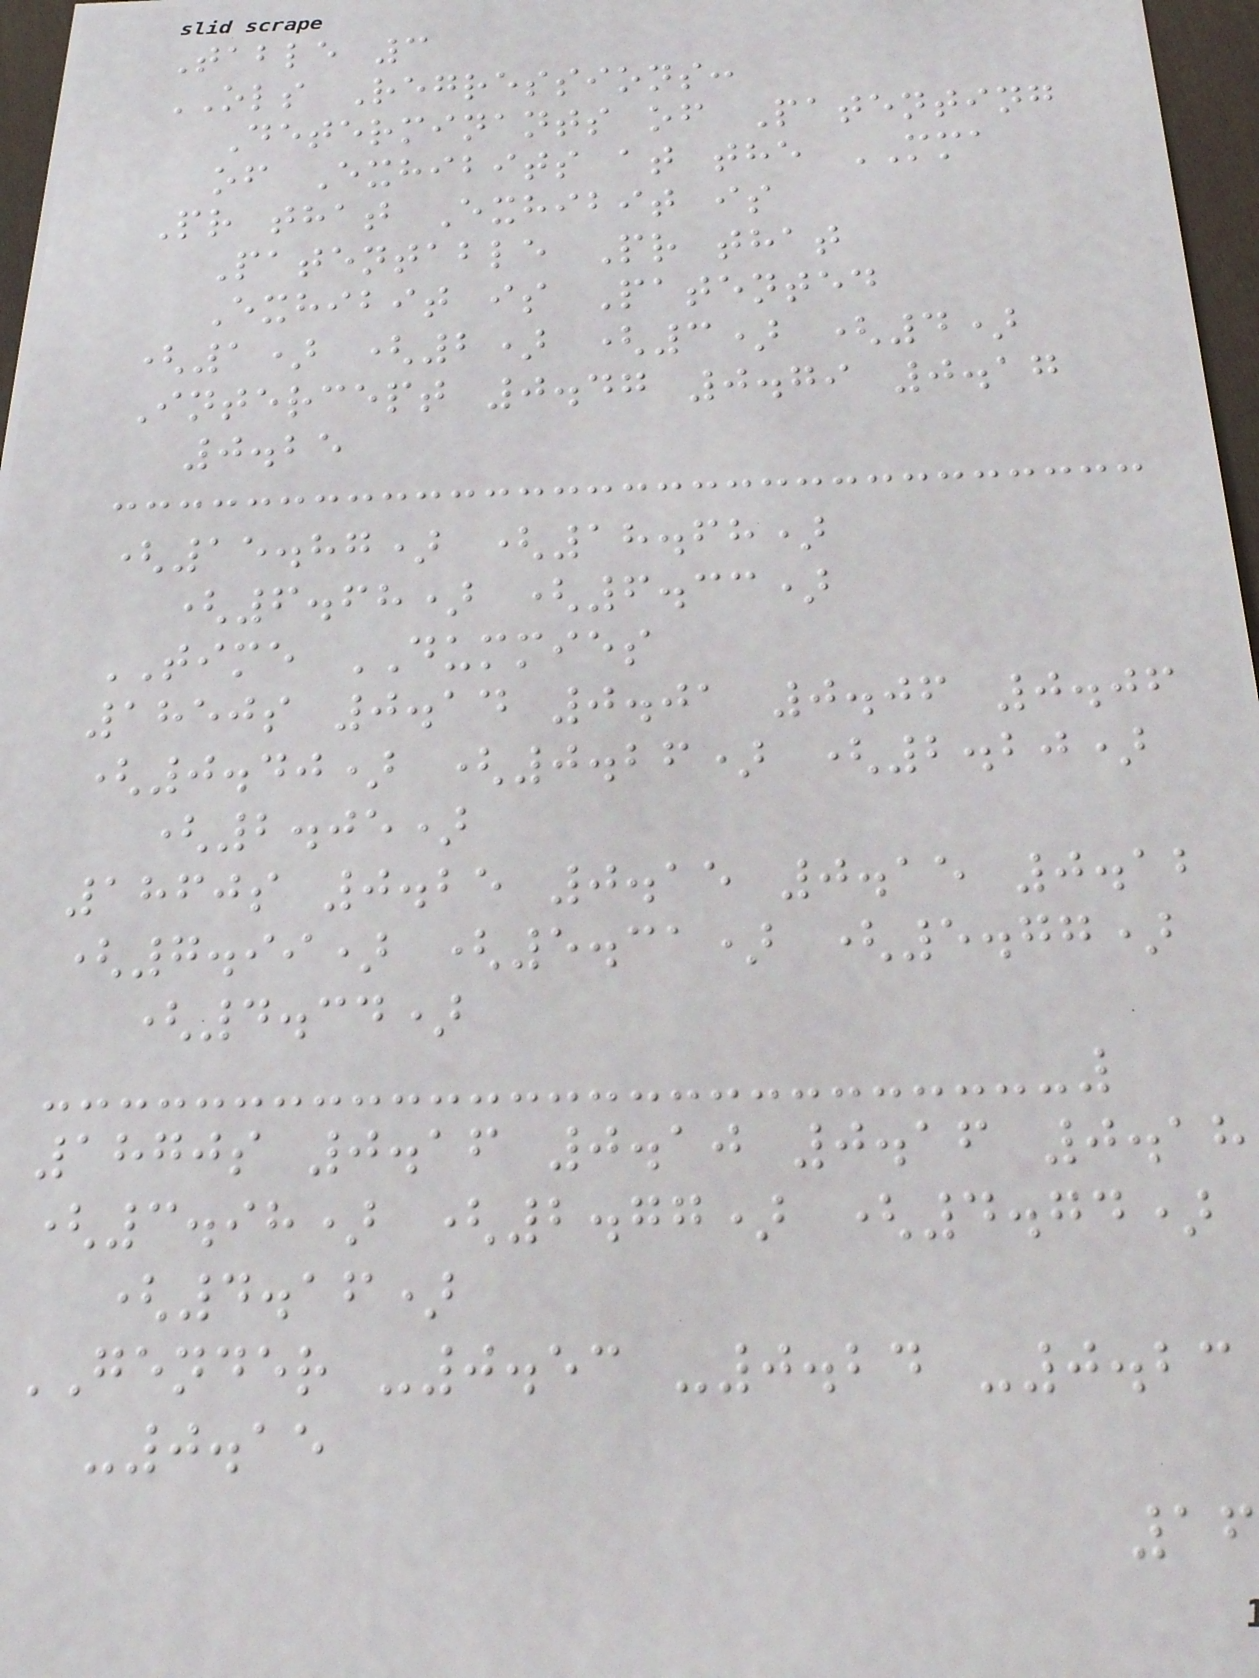Table 3
OLS Regressions:
Determinants of Patenting
of Exhibits at the MMA
Pr that Exhibit is
Patentable Pr that
Exhibit is Patented
(1) (2) (3) (4)
Intercept 0.47 0.79 0.17
0.25
(15.87) (18.68)
(6.68) (6.33)
TIME DUMMIES
1850s 0.14 0.01 0.06 0.06
(0.40) (0.26) (2.20)
(2.05)
1860s 0.25 0.15 0.15 0.12
(7.99) (5.31) (5.77)
(4.34)
1870s 0.16 0.10 0.16 0.18
(3.98) (2.77) (4.74)
(4.16)
GENDER -0.53 -0.24 -0.23
-0.15
